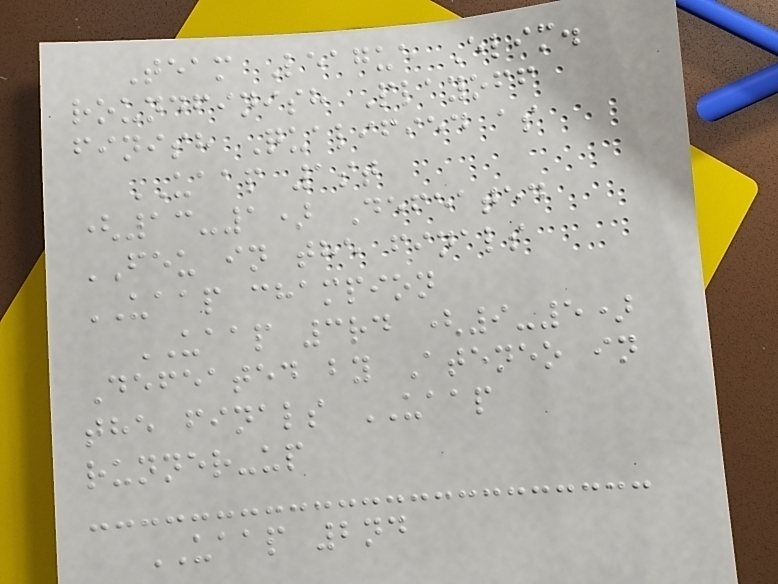Team League Elim.
roundfinish Playoff
finish Qualified as
UAAP 1st
(13-1) Defeated
FEU in the finals
UAAP champion
UAAP 3rd (9-5)
Defeated by Ateneo in
the finals UAAP
runner-up
UAAP 2nd
